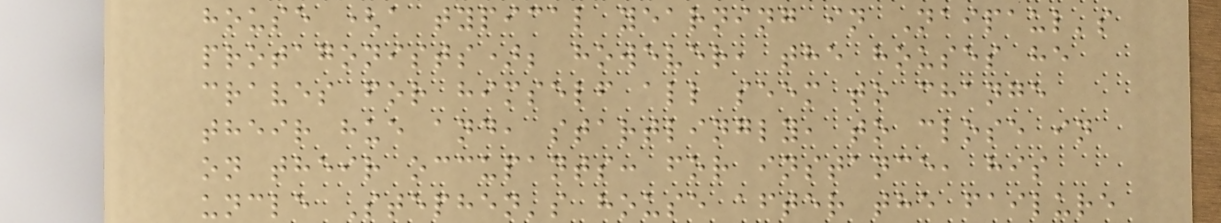house (a typical yearning in Naipaul's
protagonists); however, the houses he
craves for himself all seem to change
their hue and, startlingly, to close in
on their occupants: for instance, his
uncle Stephen's house after the failure
